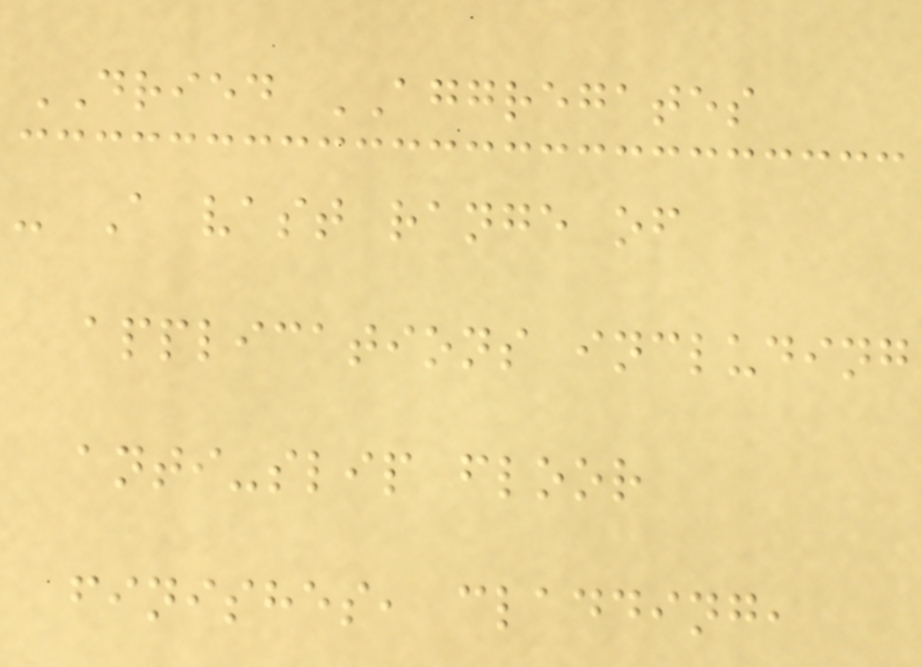DRIED AGGREGATES
- A vast range of
applications including
anti-slip floor
finishes, cladding,
